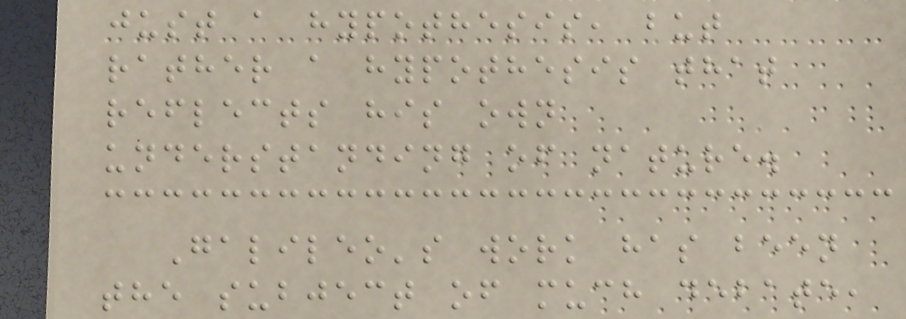just a hypothesis, but
rather a hypothesis that
reflects his own
understanding of nature.
Galileo's work has been
the subject of much debate,
